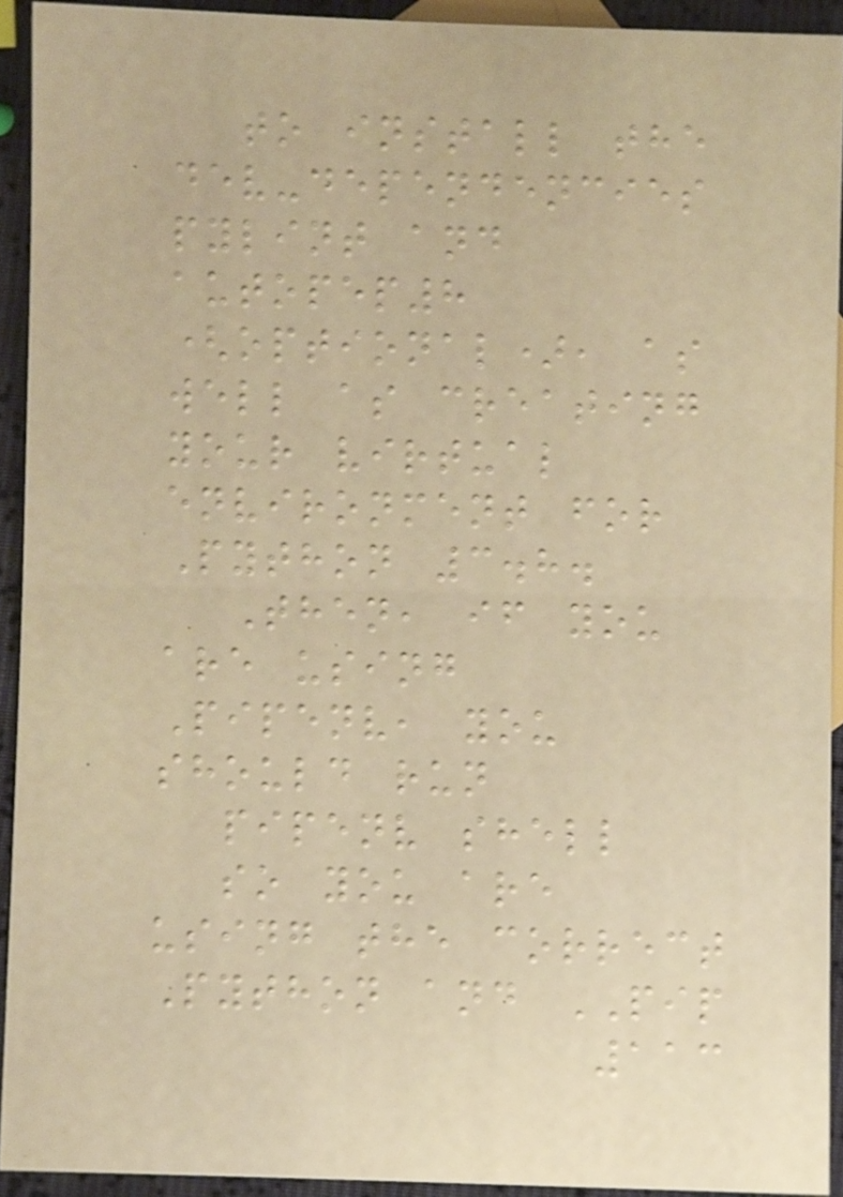to install the
dev-dependencies
pylint and
autopep8
(optional), as
well as creating
your virtual
environment for
Python 3.8.
Then, if you
are using
Pipenv, you
should run
pipenv shell
so you are
using the correct
Python and PIP
113
